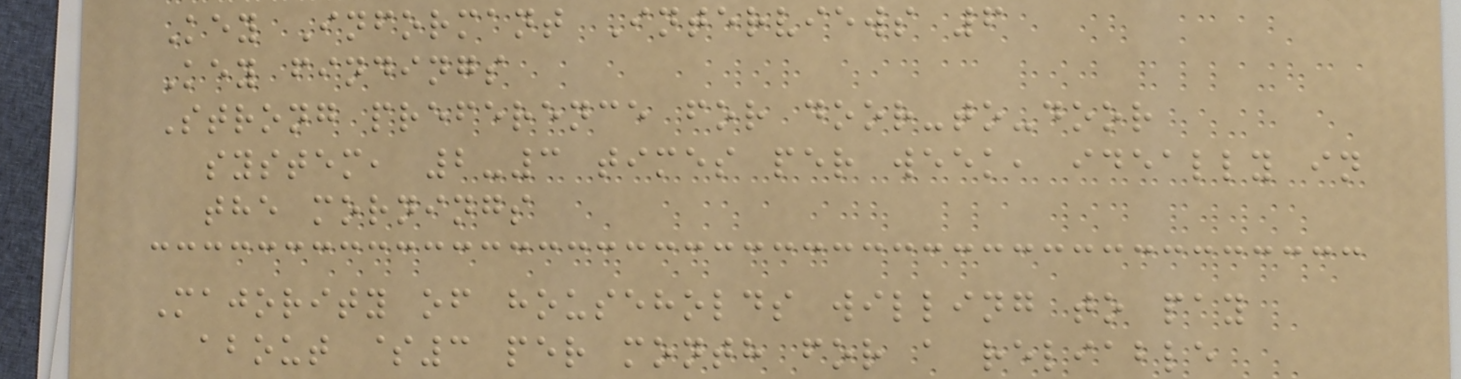Key Informant Interviews 6
Key findings
Strong preference for door-to-door
system, 2-3 times per week, ideally in
the mornings
Majority of households willing to pay
about $3 per month for a reliable
